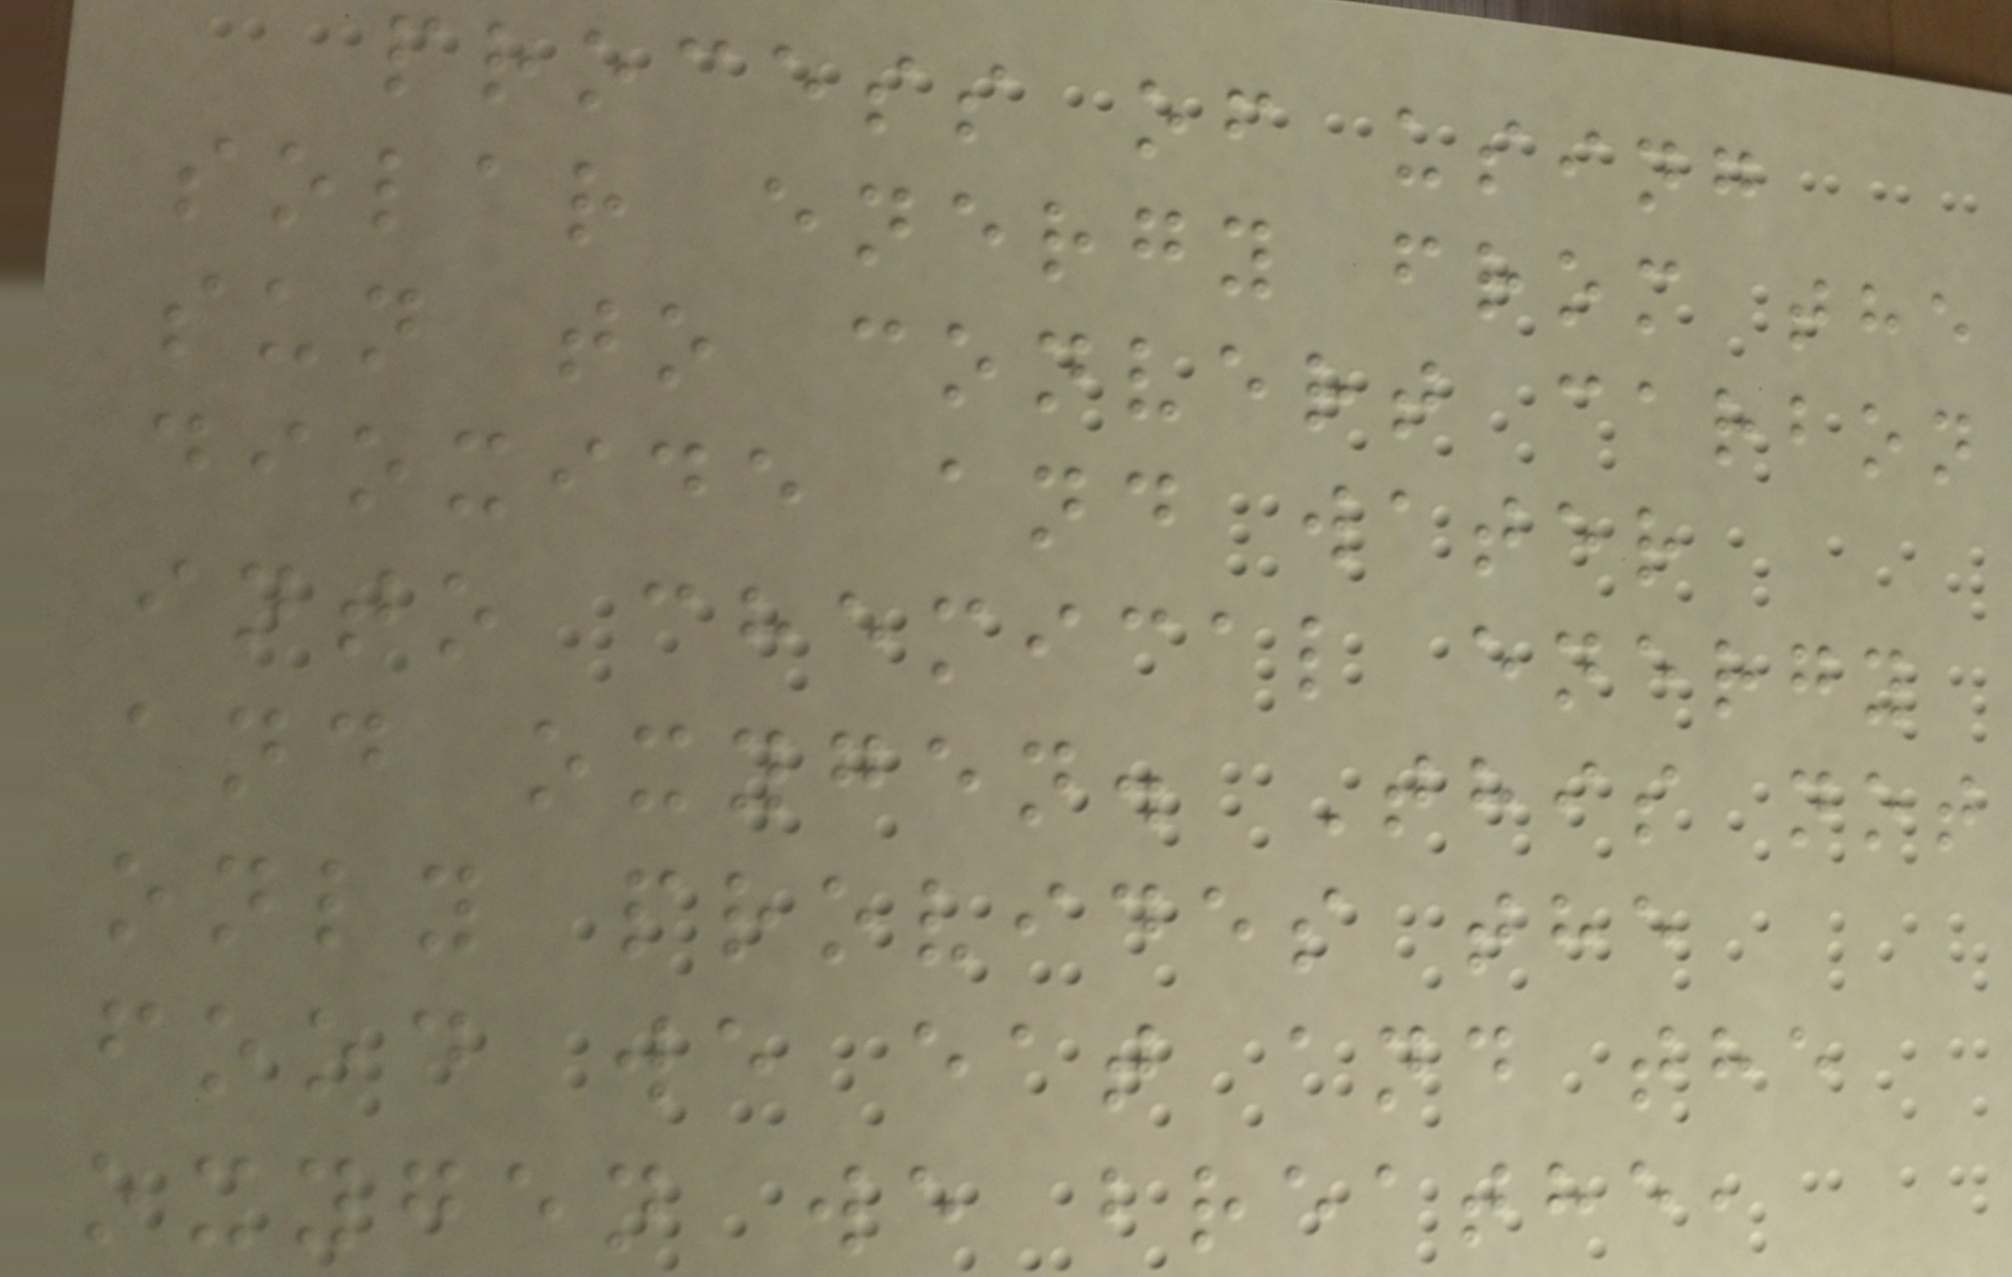process of using
solar energy from the
sun to convert carbon
dioxide and water
into chemical energy
and oxygen. This not
only provides the
food we eat and the
oxygen we breathe,
